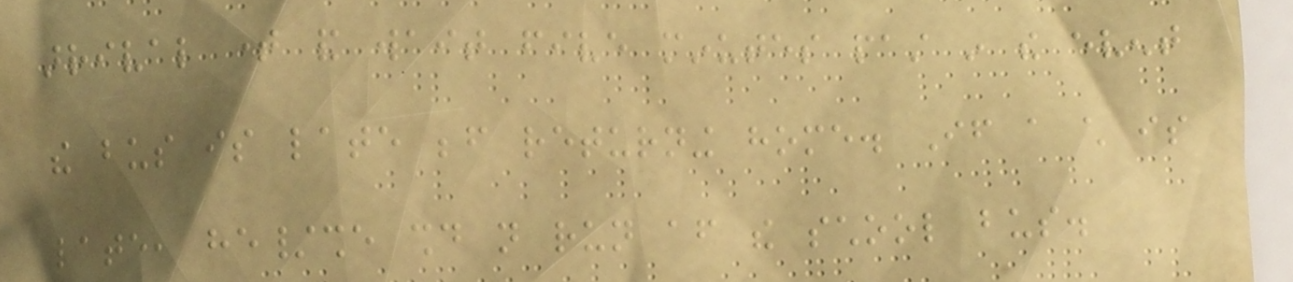arrival time and wait five minutes past in the event
the bus is late before returning home. If a child is
late, he/she should not run after the school bus.
